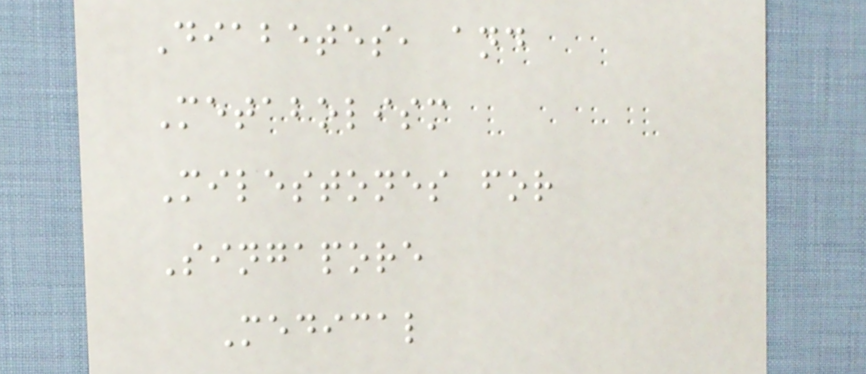Diabetes, and
Metabolism
Milestones for
Singapore
Medical
